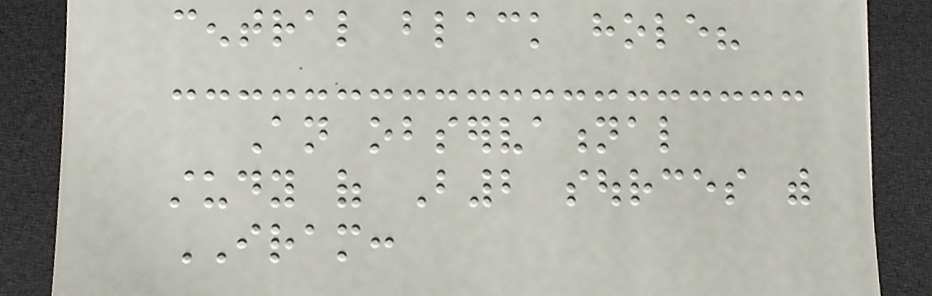central black hole?
An observational
study of B2 sources with
IRAM:
